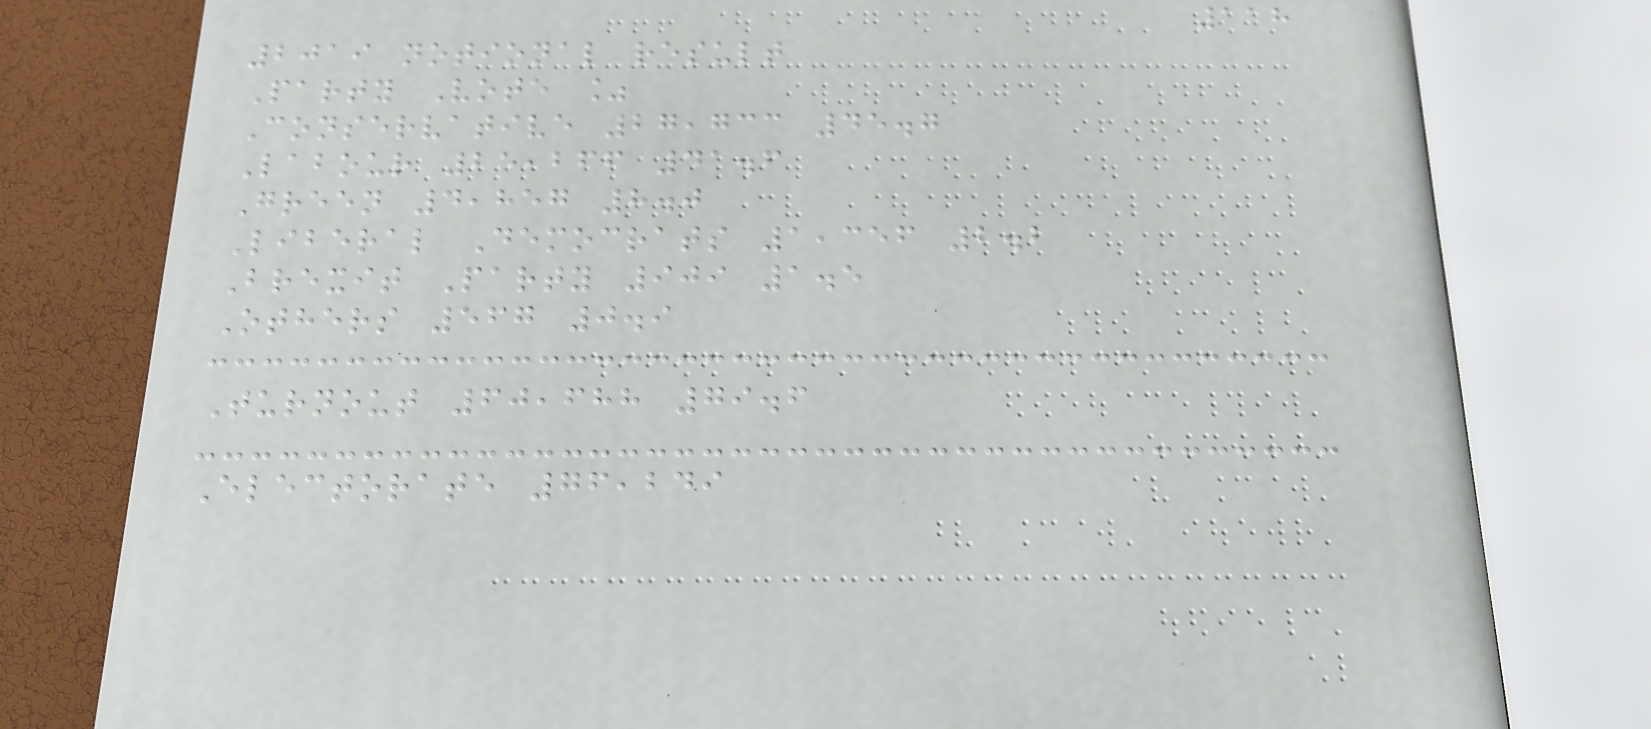118
2019 notional result
Party Vote %
Conservative 27,733 45.7
Labour 25,266 41.6
Green 4,857 8.0
Liberal Democrats 1,356 2.2
Brexit Party 909 1.5
Others 567 0.9
Turnout 60,688 79.6
Electorate 76,249
